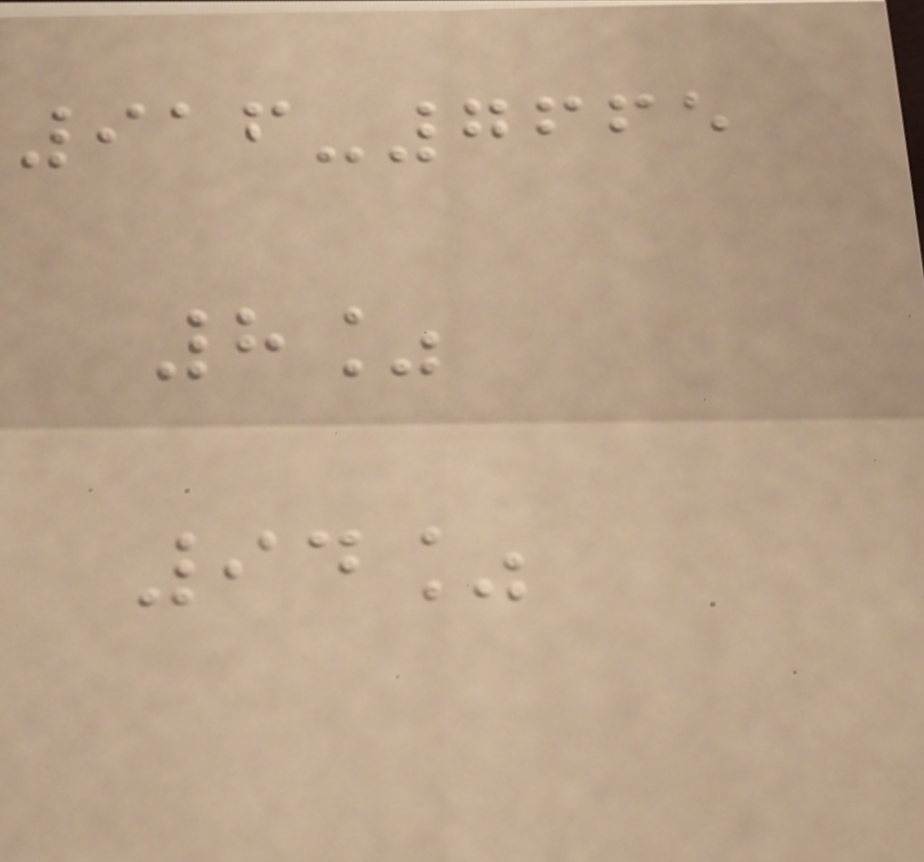916-7665
8%
94%
